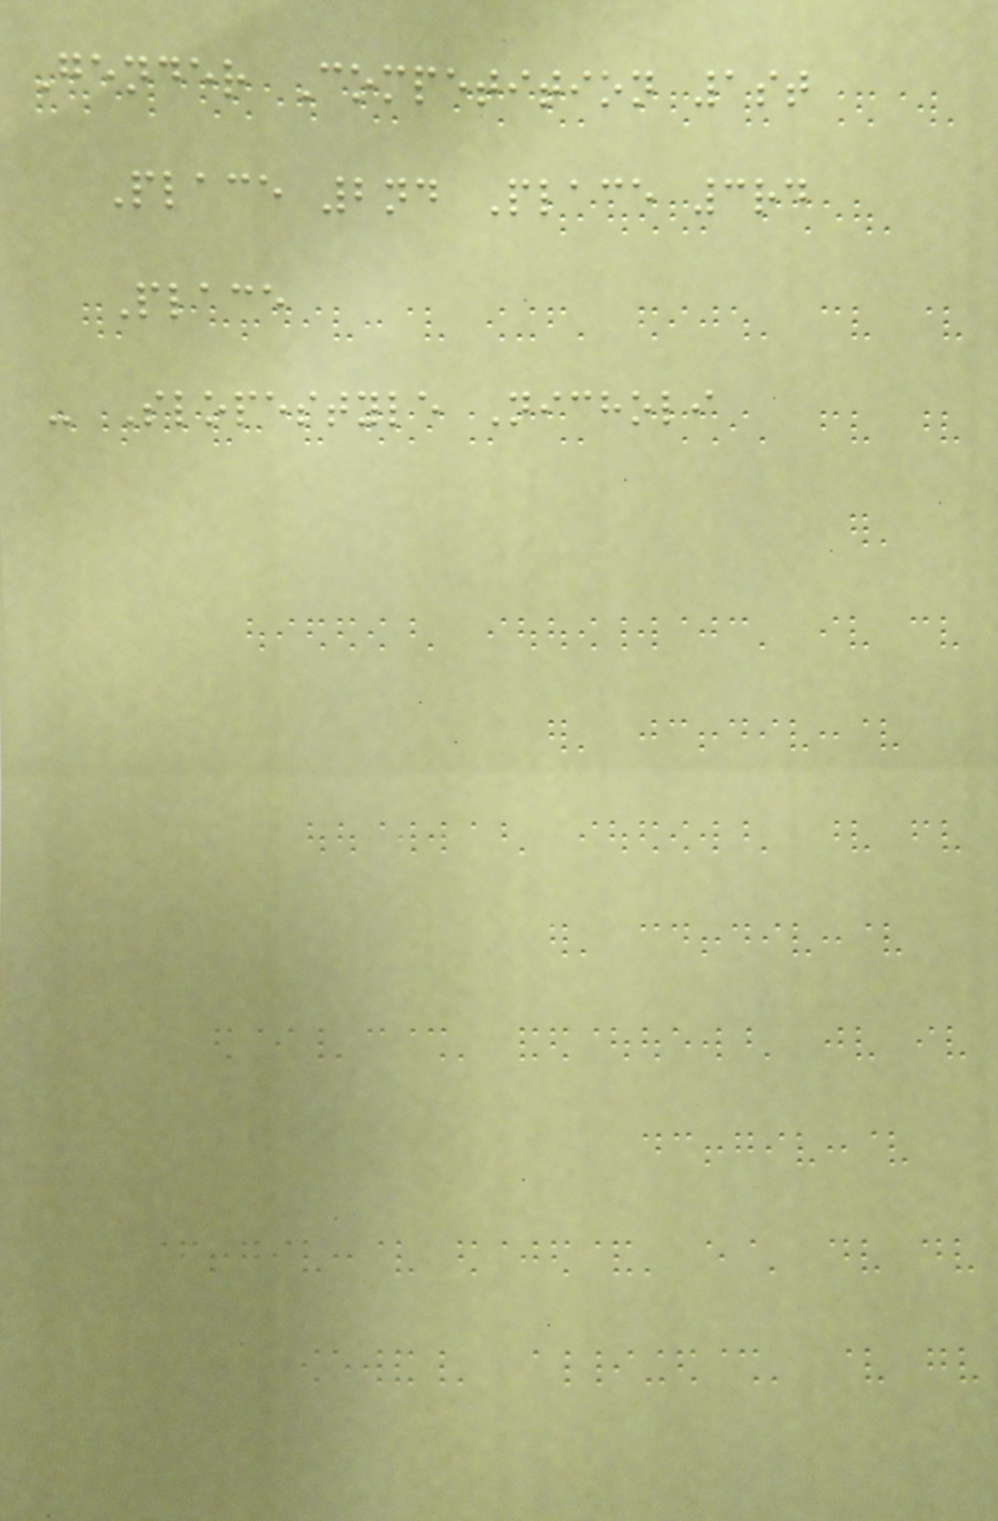Gender Competition 1st
Place 2nd Place 3rd
Place
- Slopestyle Nicholi
